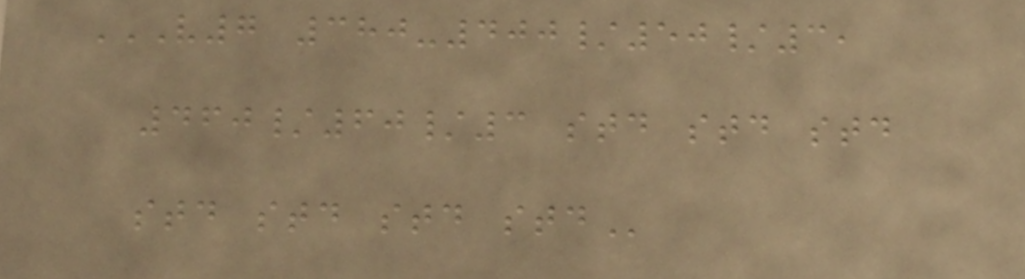V7 380-400/50/3,
460/60/3 STD STD STD
STD STD STD STD
